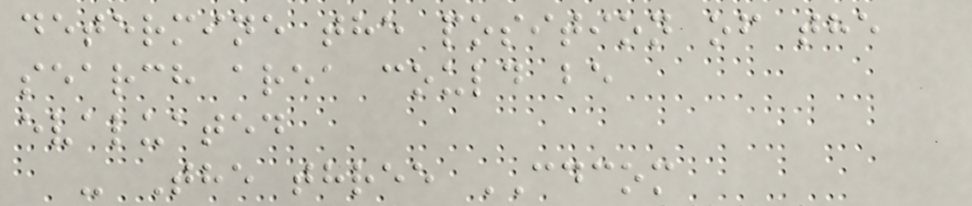determine the position of the
search area could be
evaluated
- The three CDCOM
